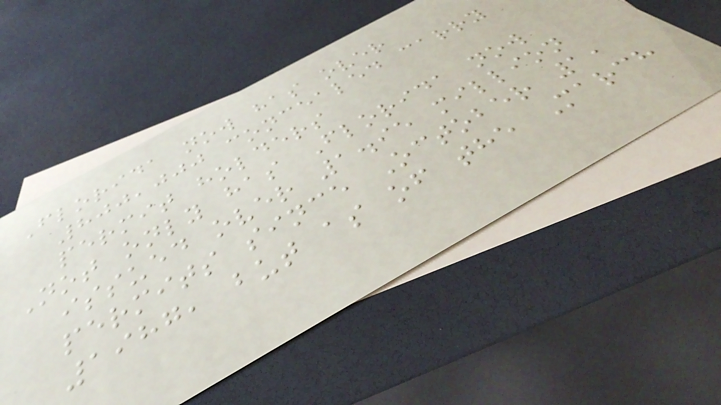Florida now has over
800,000 concealed carry
permit holders
Not only has Florida now
issued over 1.95 million
permits since October 1,
1987, but as of the March
